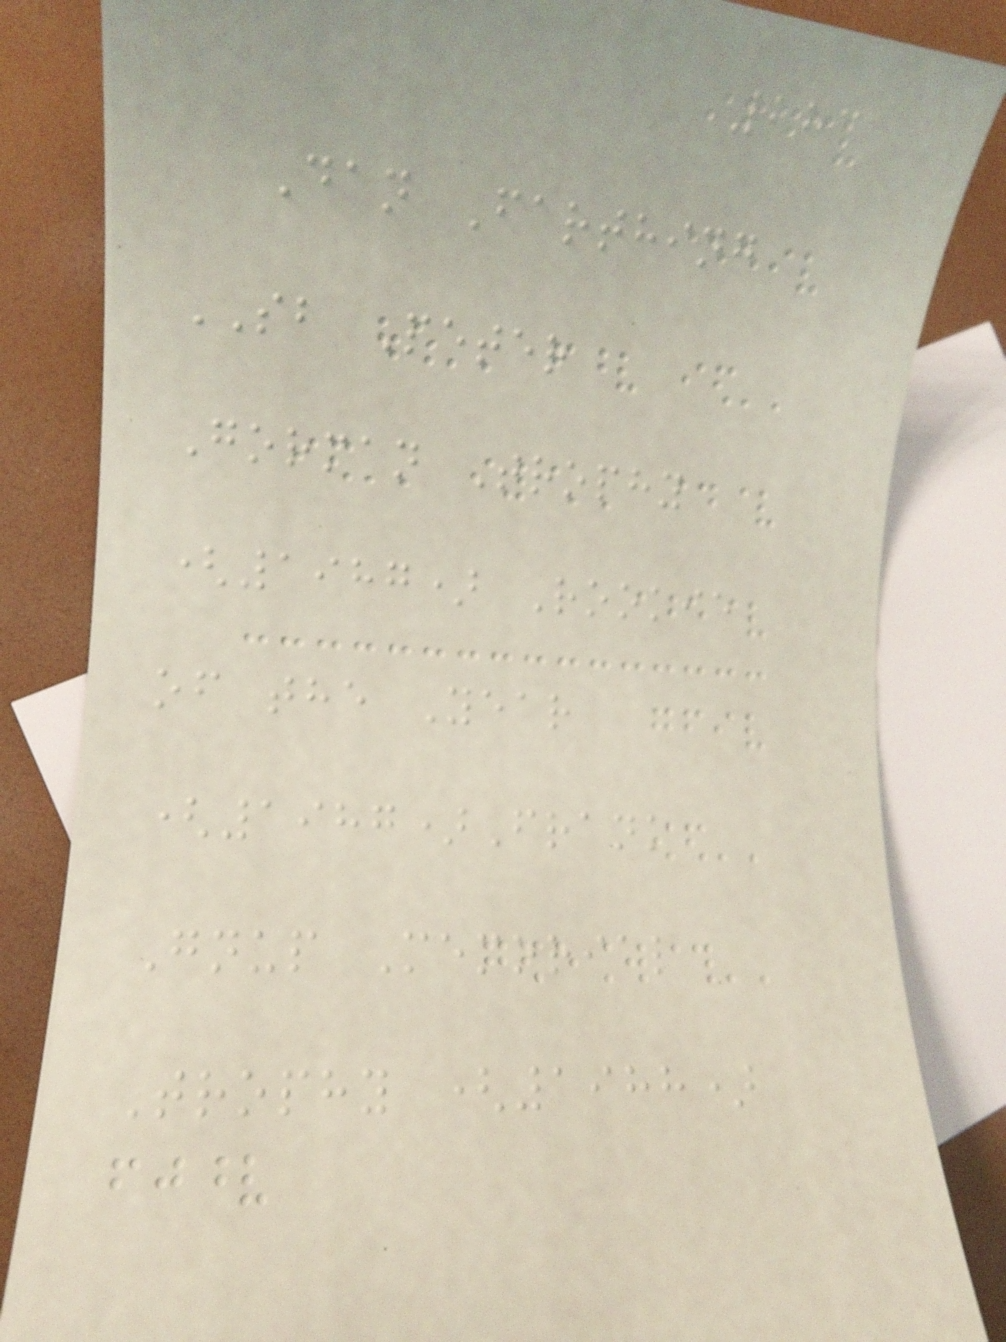283
Dan Farthing
SB Peter
Gorman Trophy
(1987) Rookie
of the Year
(1987)Frank
Gnup Memorial
Trophy (1988)
